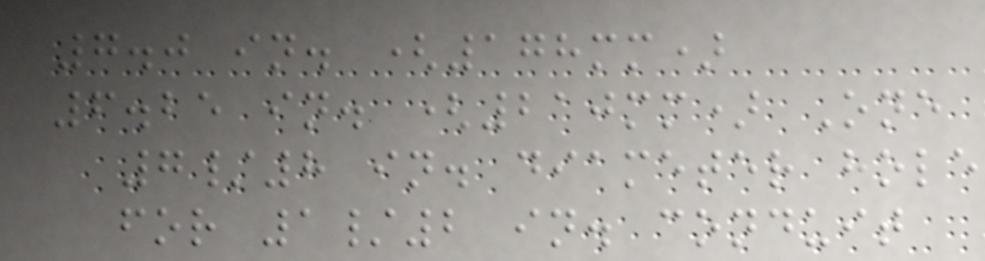7.0 in. (178mm)
6.25 in. (210mm) One
7/8 in. diameter hole
for 1/2 in. conduit
